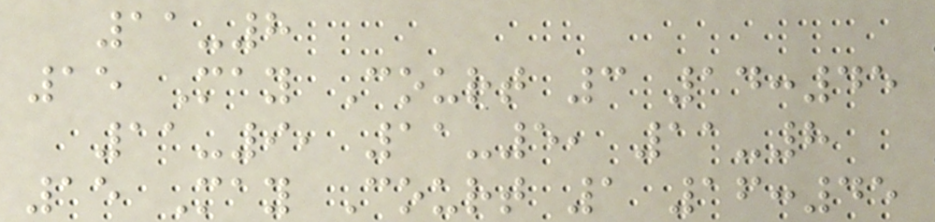11-8
15 May Court 3 14:45
11-9, 11-5, 11-8
15 May Court 1 16:45
